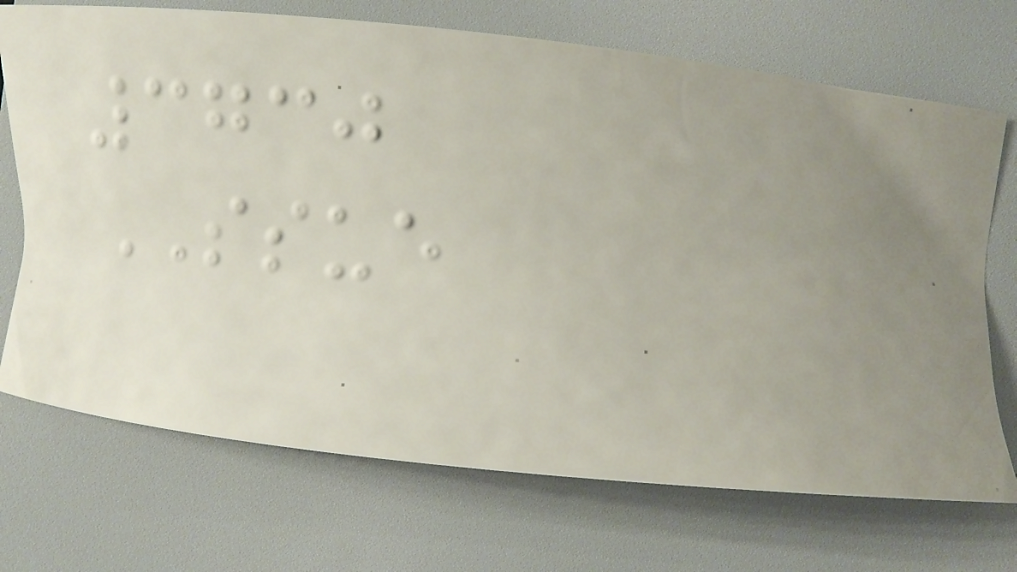3730
SSUE
